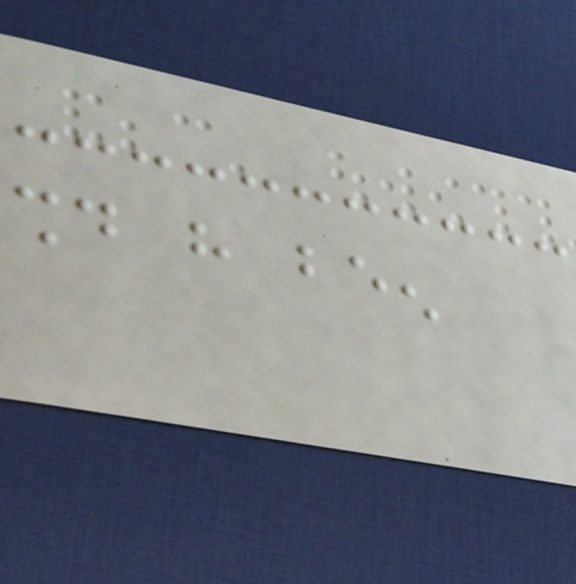should have been
